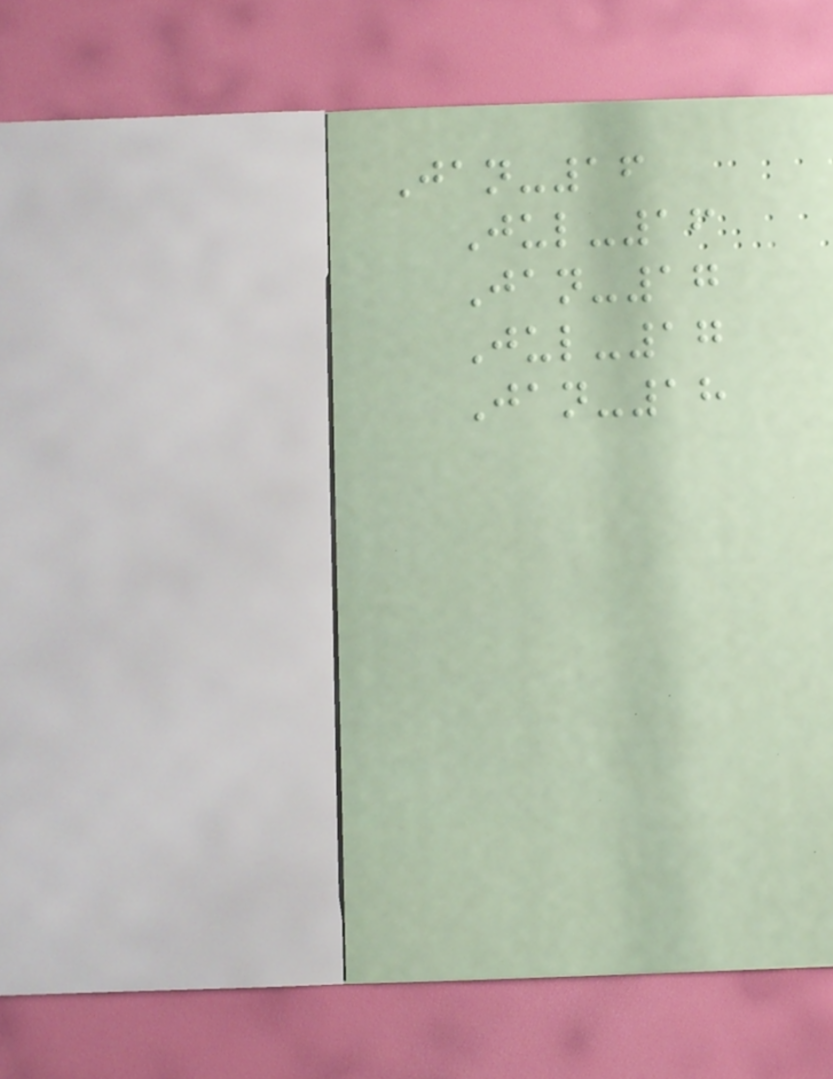Jan-16
Jul-16
Jan-17
Jul-17
Jan-18
